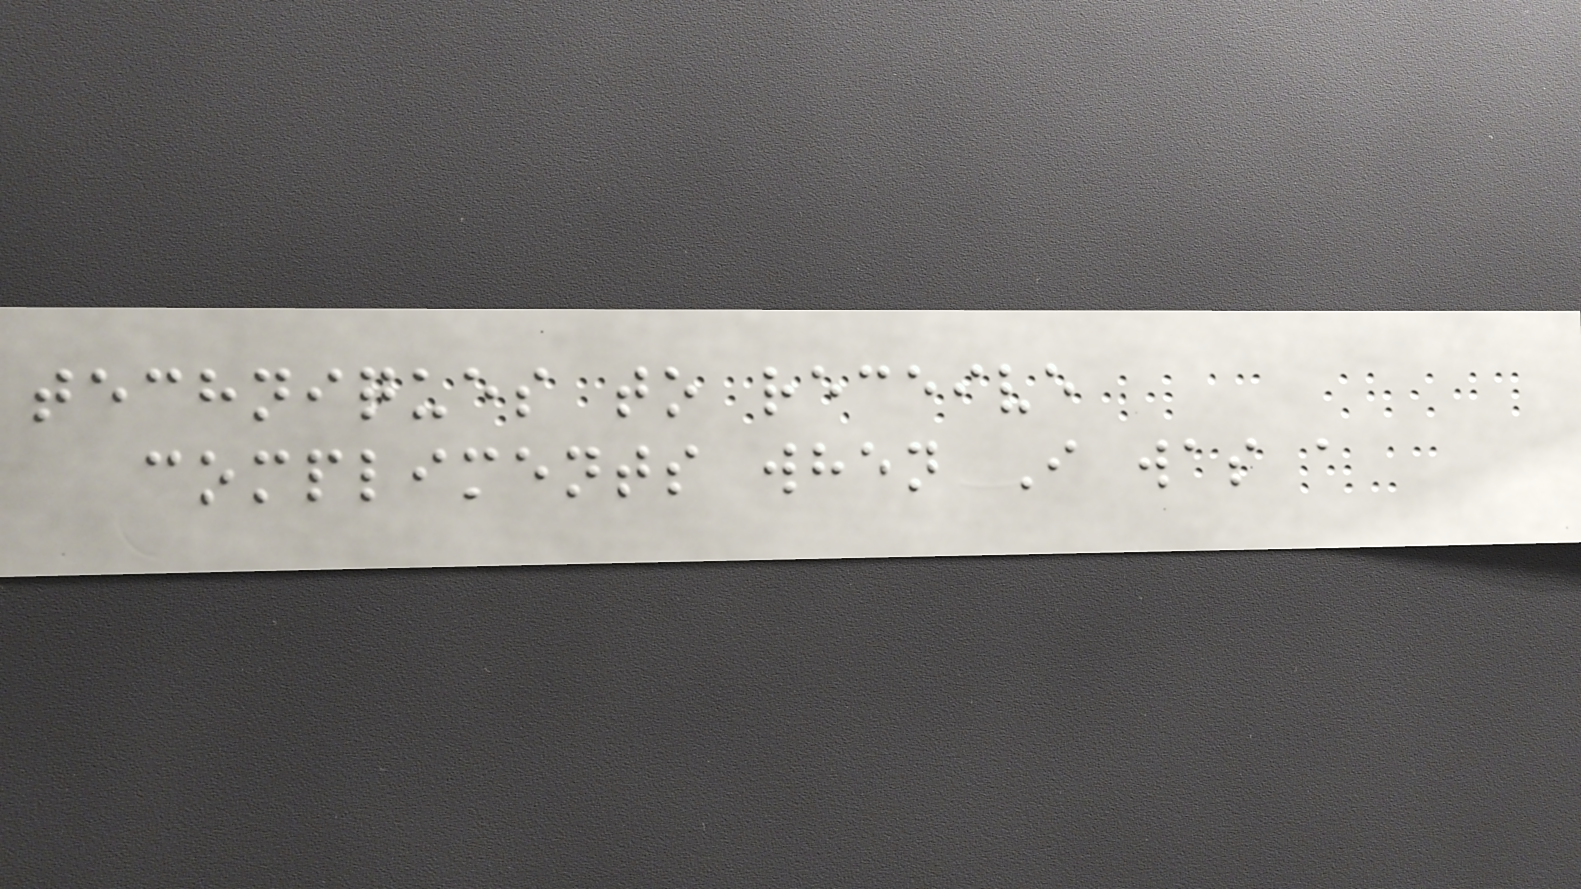techniques to receive
compliments when I was a
